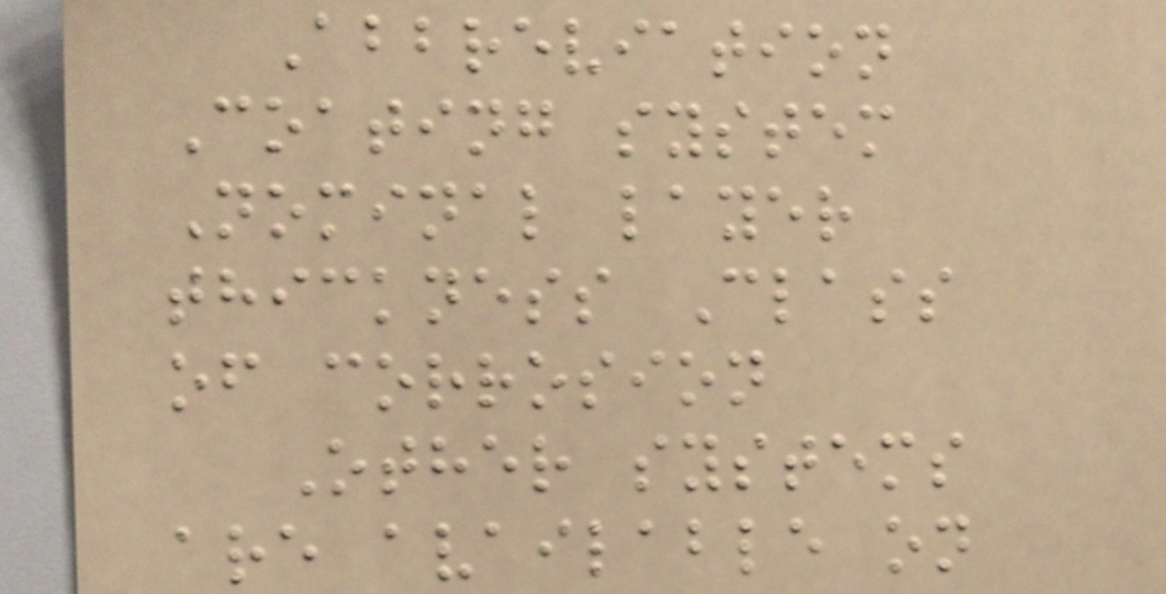Abbreviation
Coating system
Nominal layer
thickness Class
of corrosion
Other systems
are available on
